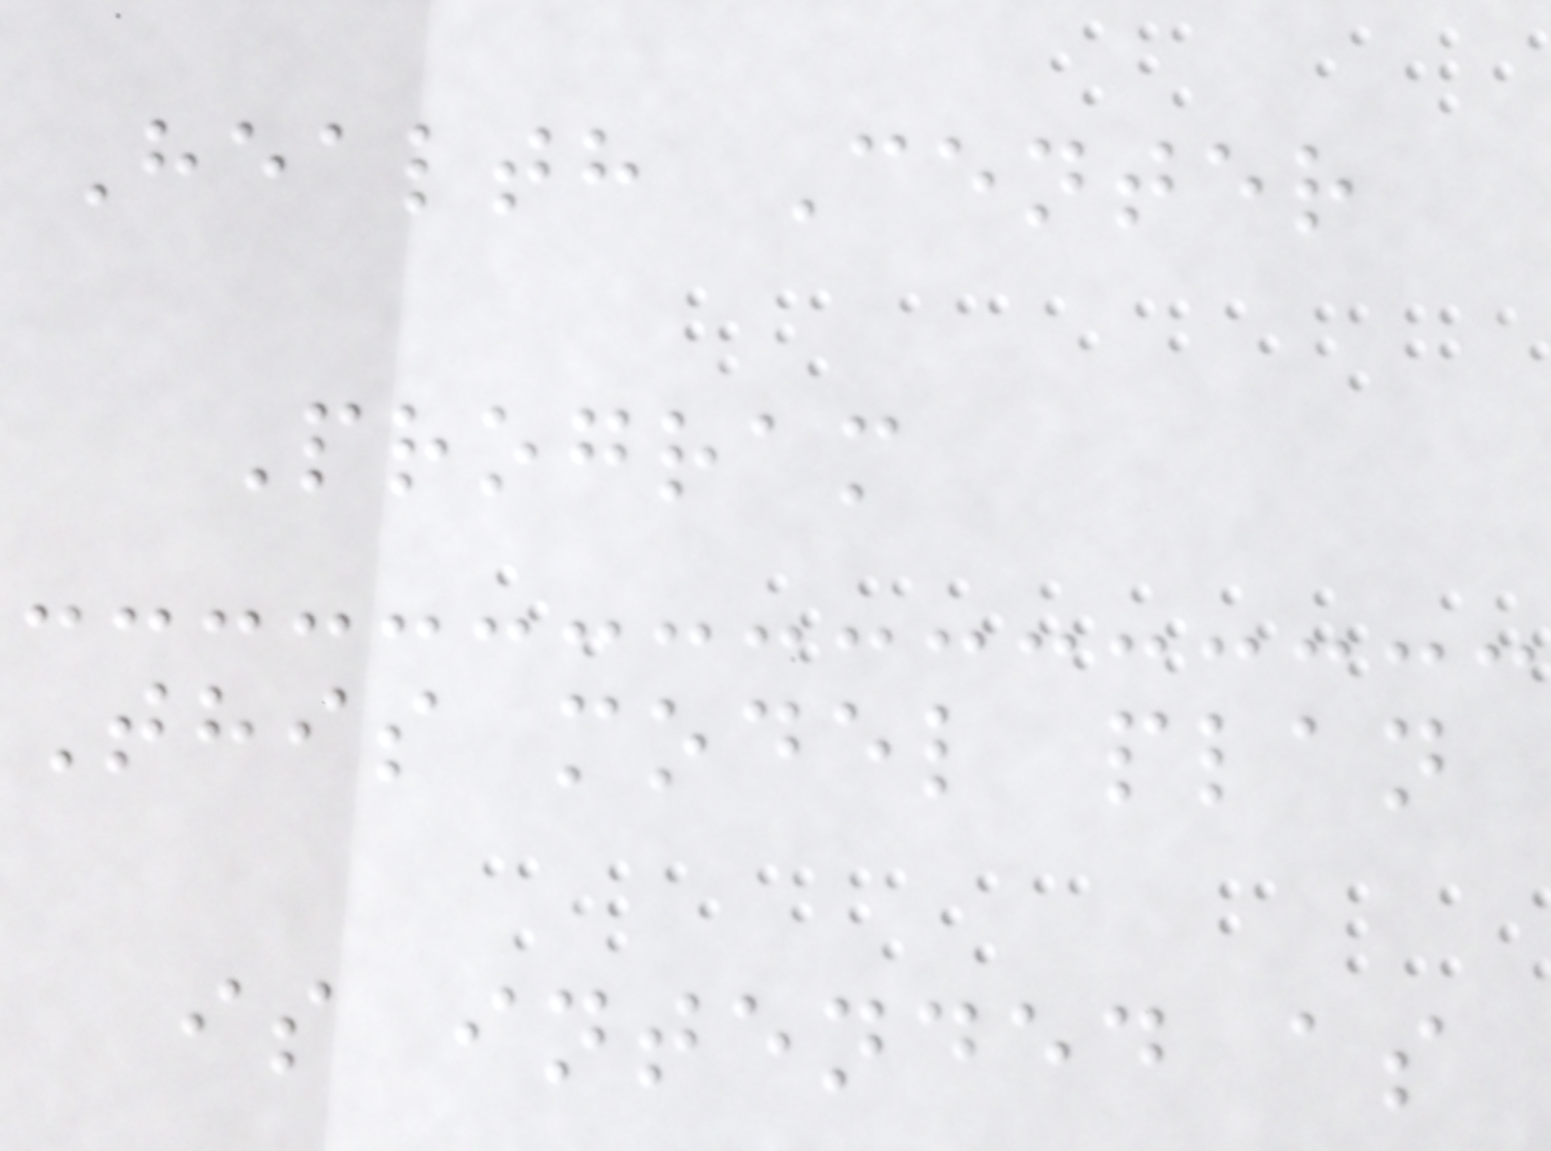Health Center
Program
This model plan
is intended as
